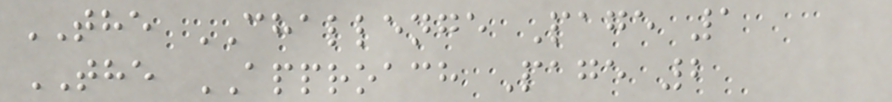THE CHALLENGE Page 1
THE APPROACH Page 2
